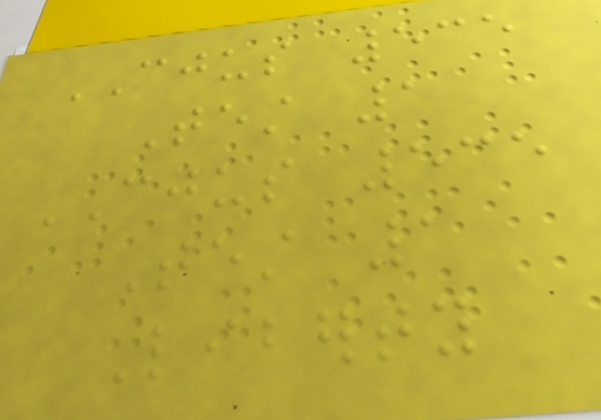CJUS 535
Test 1
CJUS 535
Test 1
Liberty
